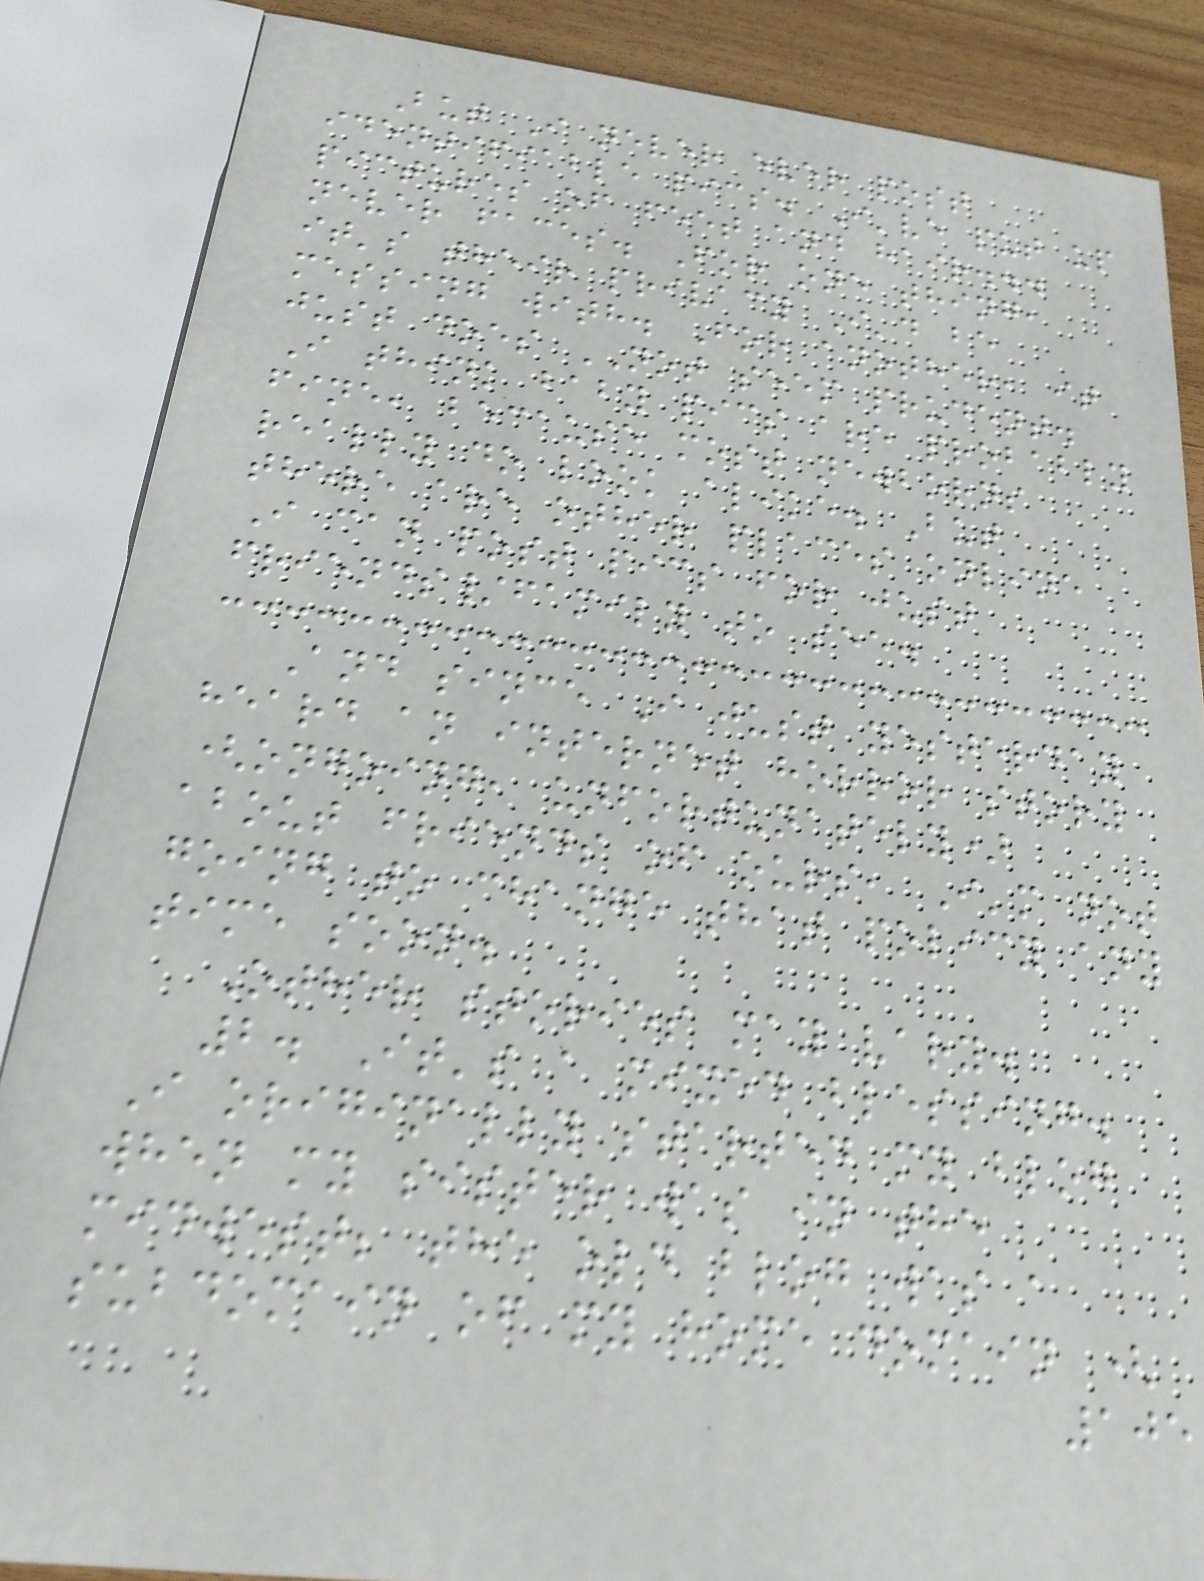But I never ever post
identifiable pics. I've put up
pictures of feet and hair...
never faces. For one thing,
it's their privacy I'd be
messing with. For another, it
just does NOT seem prudent.
I think baby pics are probably
fine, because most newborns
really do look alike. But
there are other places online
I can post pics for just
friends/family to see.
And since I just yesterday
heard an internet horror story
(ongoing, unfortunately)
about friends of ours, I'm not
going to change that policy any
time soon.
Other stories may vary.
2. It's a mixed blessing.
I originally started my blog
when my sister was in the
midwest; the old blog was a
subdomain of my home domain (
105
